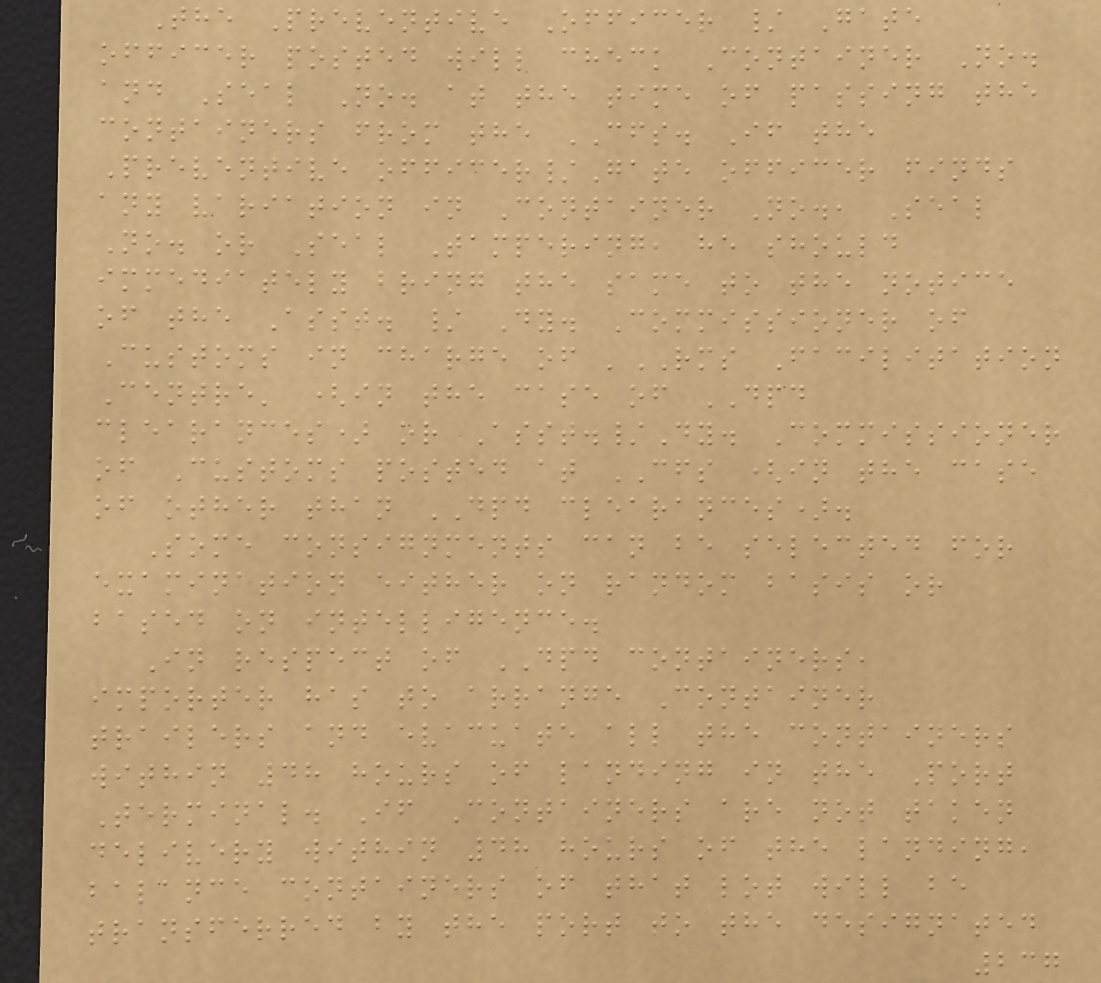The Preventive Officer / Gate
officer posted will check Container No.
and Seal No. at the time of passing the
containers from the CFS. If the
Preventive officer/Gate officer finds
any variation in Container No., Seal
No. or Seal Tampering, he should
immediately bring the same to the notice
of the Asst. / Dy. Commissioner of
Customs in charge of 'RMS Facilitation
Centre' (in the case of DPD
clearances) or Asst./Dy. Commissioner
of Customs posted at CFS (in the case
of other than DPD clearances).
Some consignments can be selected for
examination either on random basis or
based on intelligence.
In respect of DPD containers,
importer has to arrange Container
trailers and evacuate all the containers
within 48 hours of landing in the Port
Terminal. If Containers are not taken
delivery within 48 hours of the landing,
balance containers of that lot will be
transferred by the port to the designated
237
